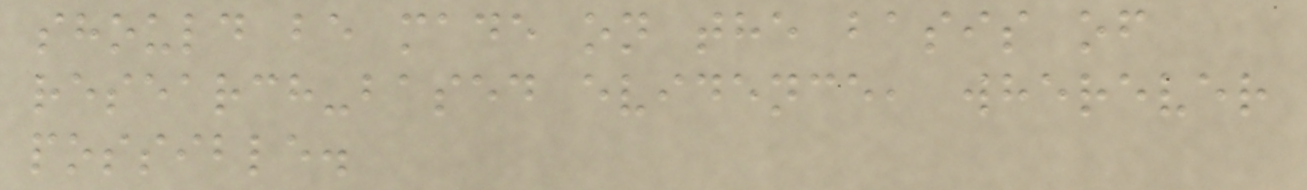should be made on the basis of
research-based evidence, wherever
possible.
